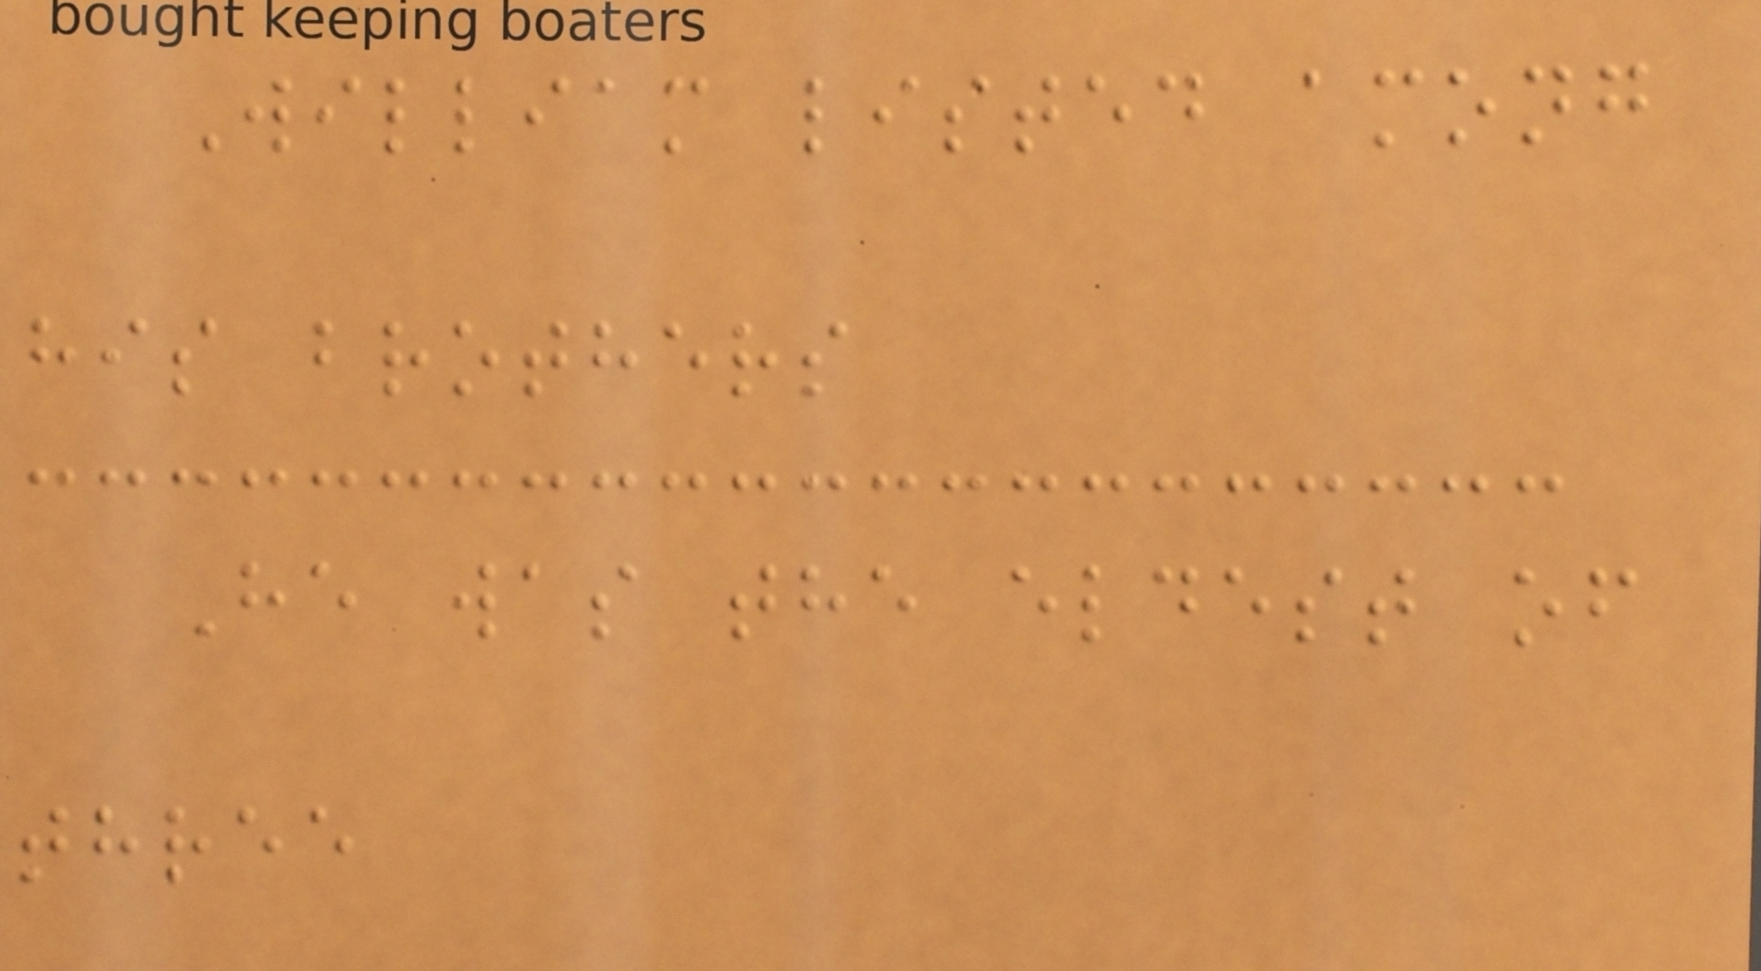William listed among
his brothers
He was the eldest of
three
